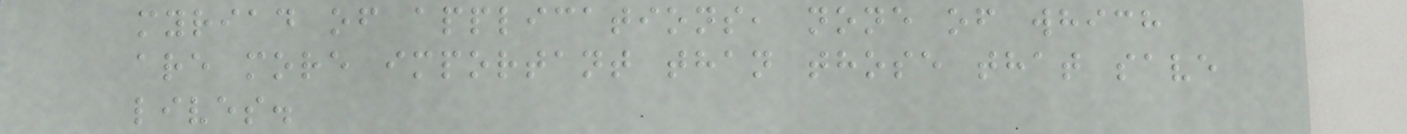myriad of applications, none of which
are more important than those that save
lives.
